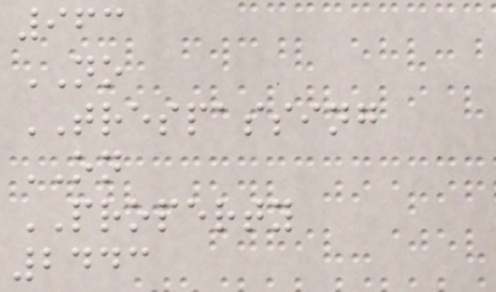963
NO
TRESPASSING
ON
PROPERTY
2443
